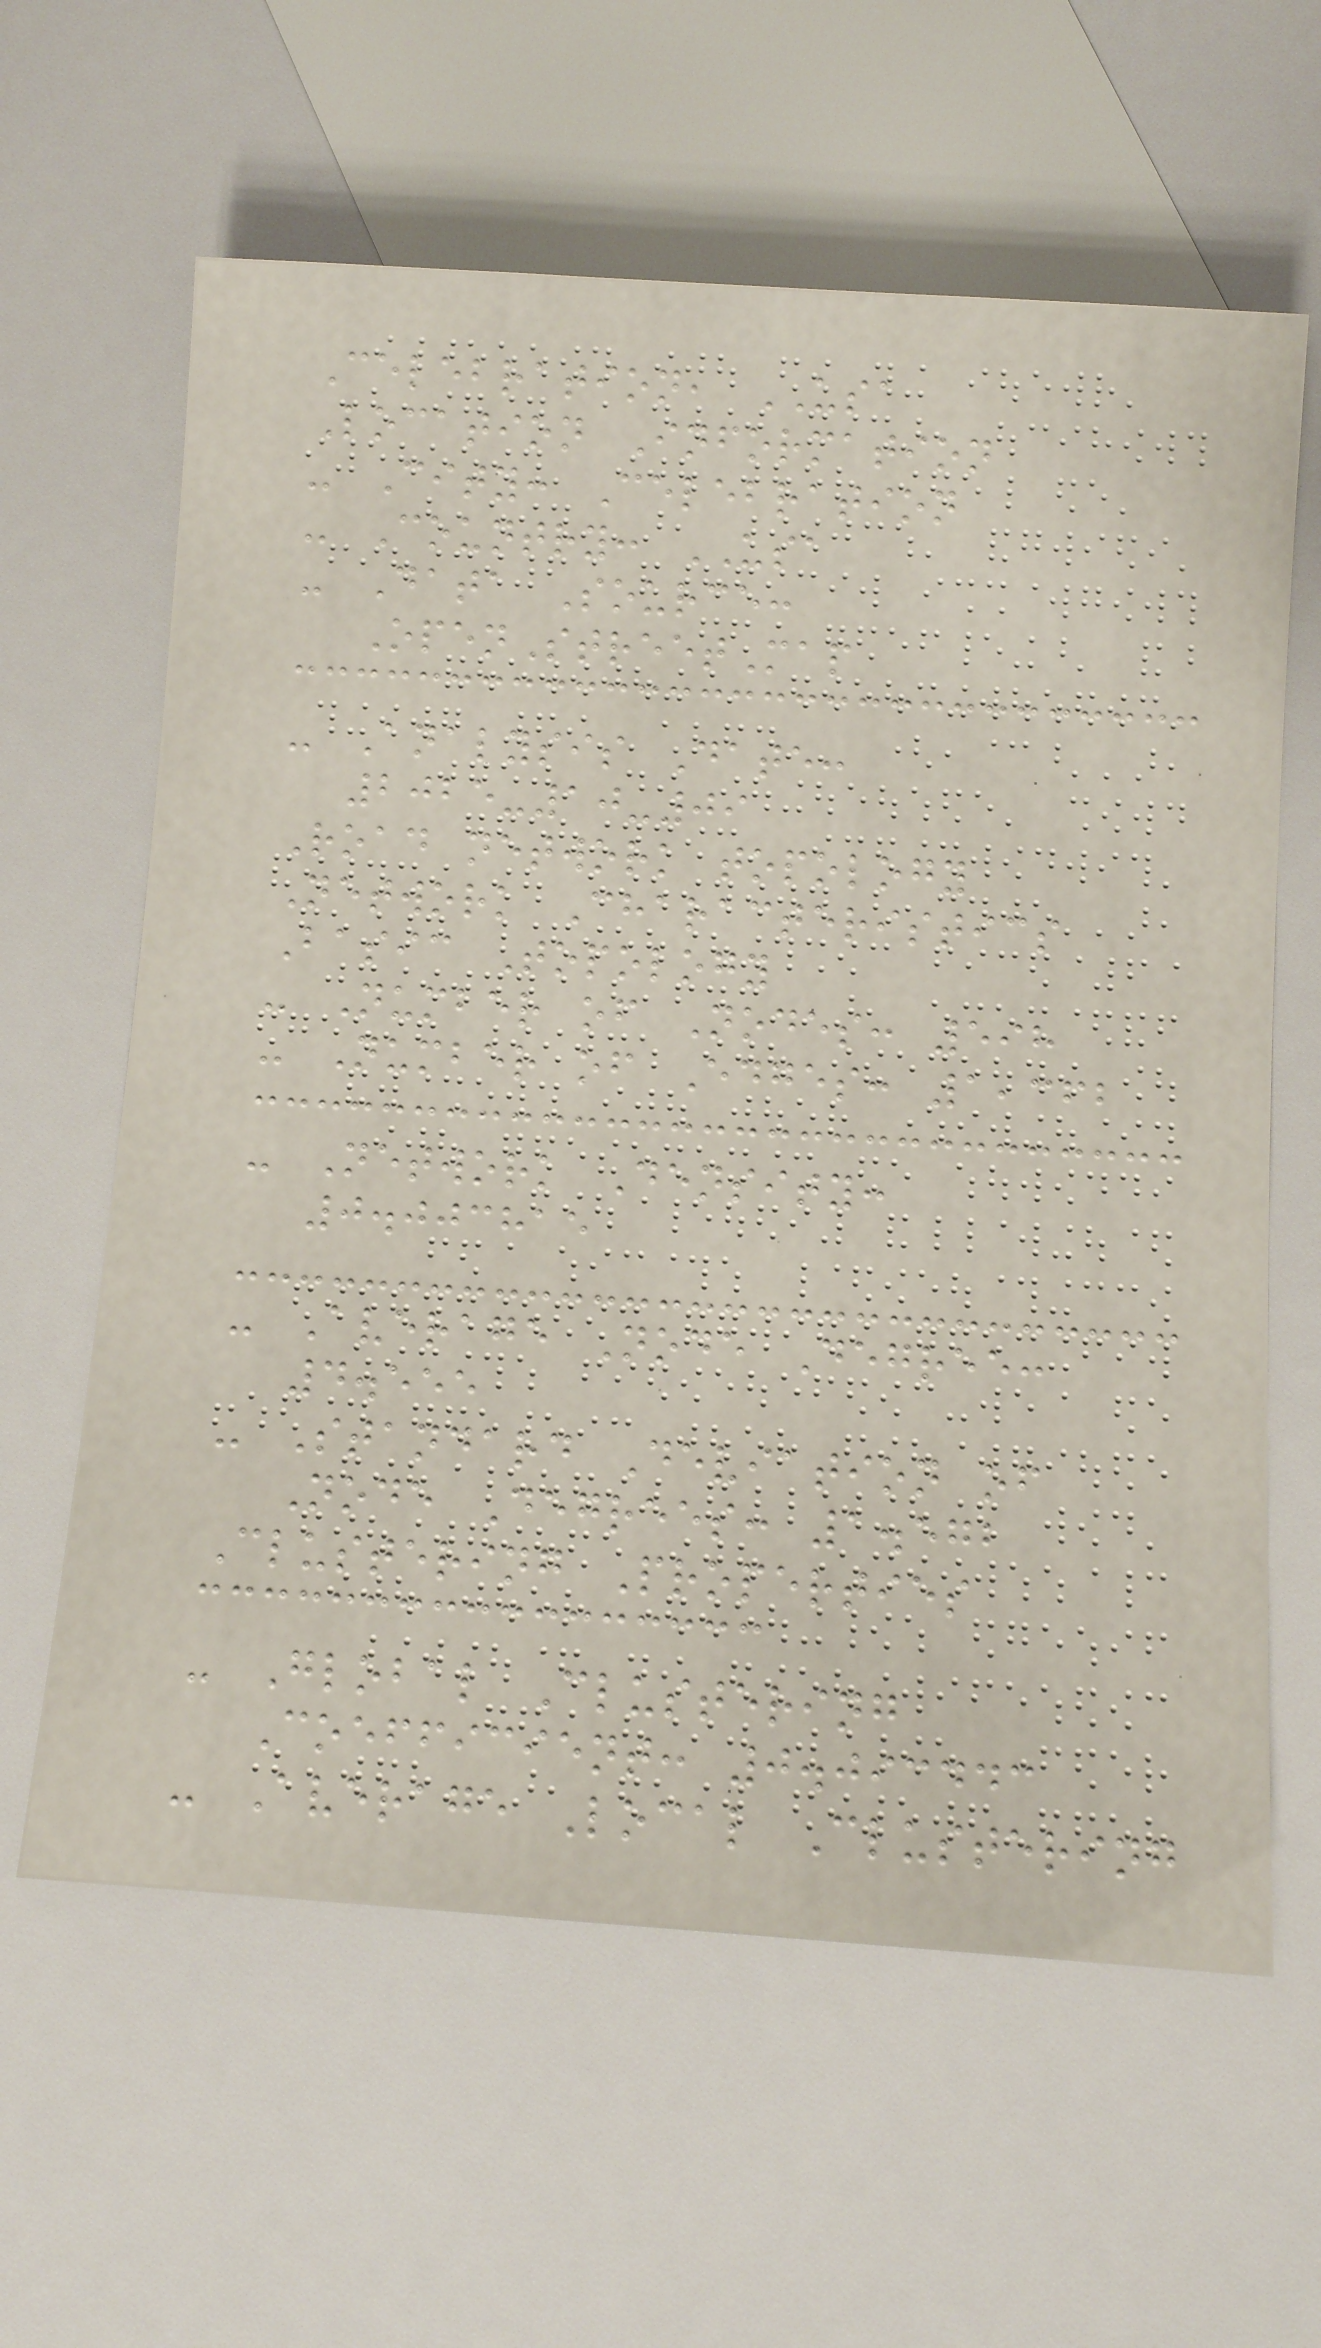Celebration, USA
Location Information
- City: Celebration
- Country: USA
- Data Source:
OpenStreetMap
- Analysis Date:
2025-10-09
Road network topology
Network Characteristics
Basic Topology
- Number of Nodes: 598
- Number of Edges: 1,362
- Network Density:
0.003815
- Average Node Degree:
4.555
- Standard Deviation of
Node Degrees: 1.572
Clustering Properties
- Global Clustering
Coefficient: 0.093443
- Average Local Clustering
